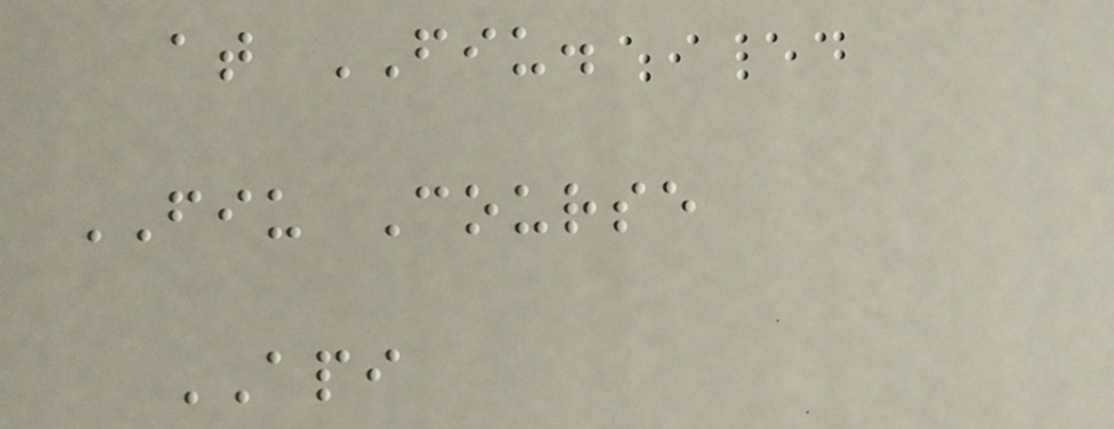at FIU.
FIU Course
API
